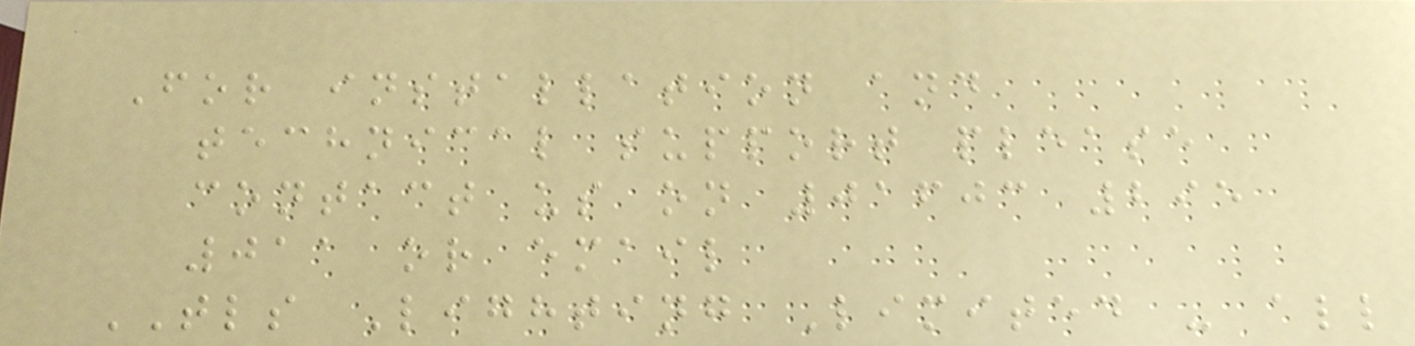For installation and
technical support please
contact us on 01603 295
011 or email
TLS Lighting Limited - all
